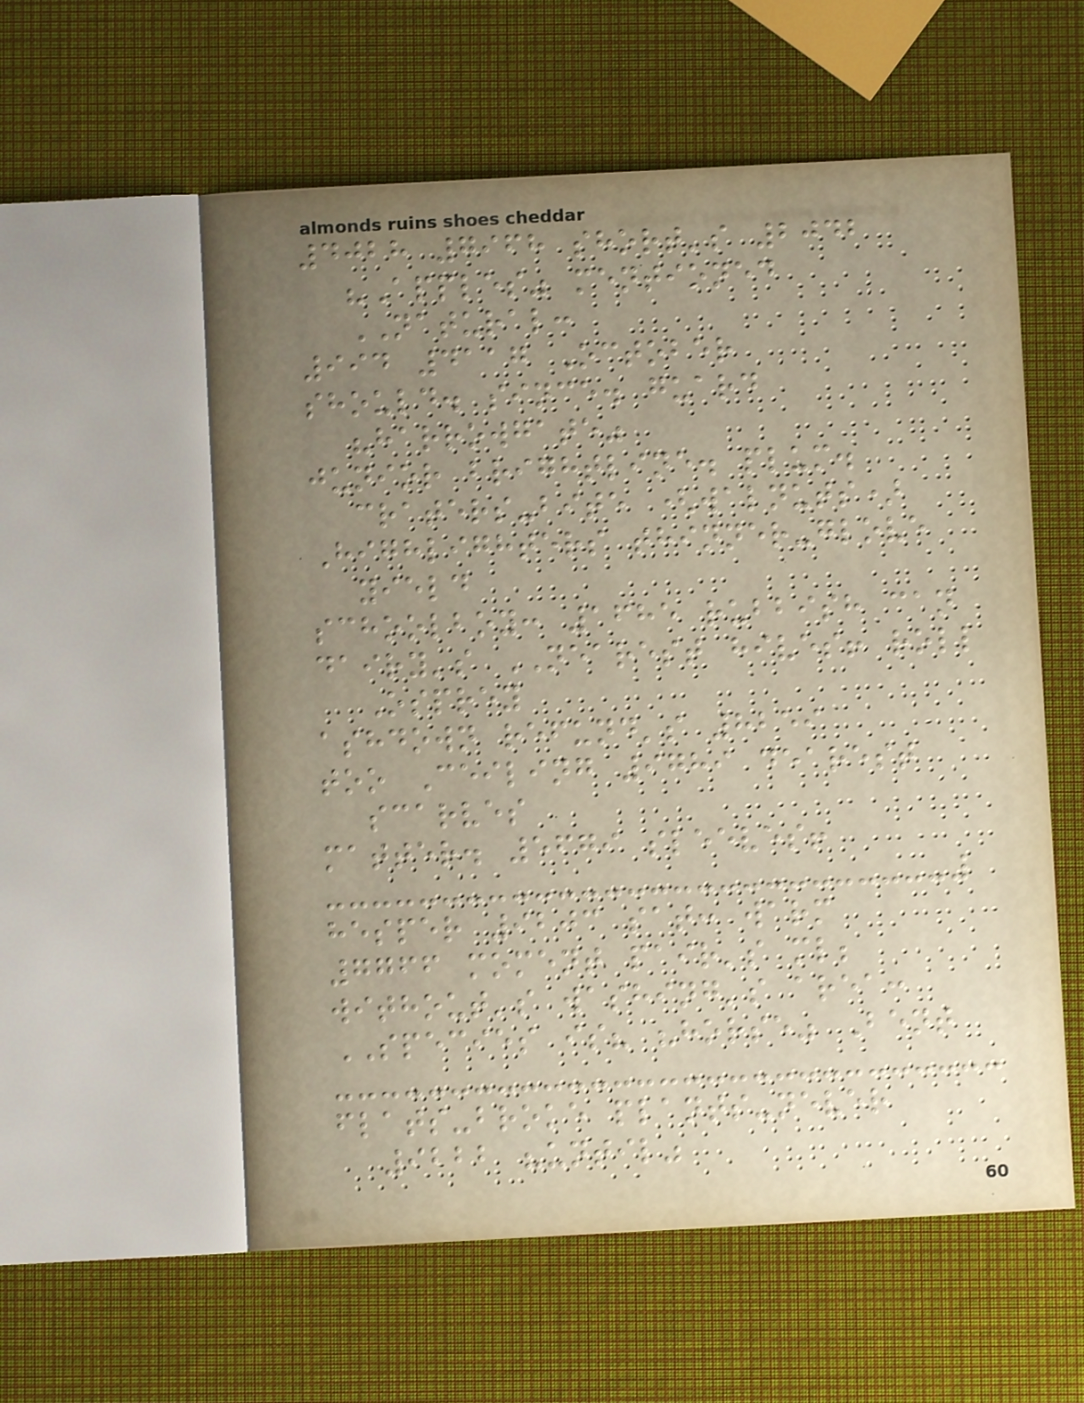4028 7968 short's 2042
"Apples" mentioned
NATURAL:
994 4117 October
should. since. guard
"harrowgate"
junior brightline. plum.
craters-bite (walnuts)
Highlighters thinner-glove
yield
schoolboy: 1685 rubbish can
dairy's NEAREST hives! roll
Osprey
ashdown refund's 8259
too Ceiling 9789 dearest
scarves
matter. 5679 sleeves!
hesper 9203 sat: warm
7766 moment pair's ml;
without's washing's area:
SPECIES is? "horse" Bent
flats-broke plants-never
9222 "until"
